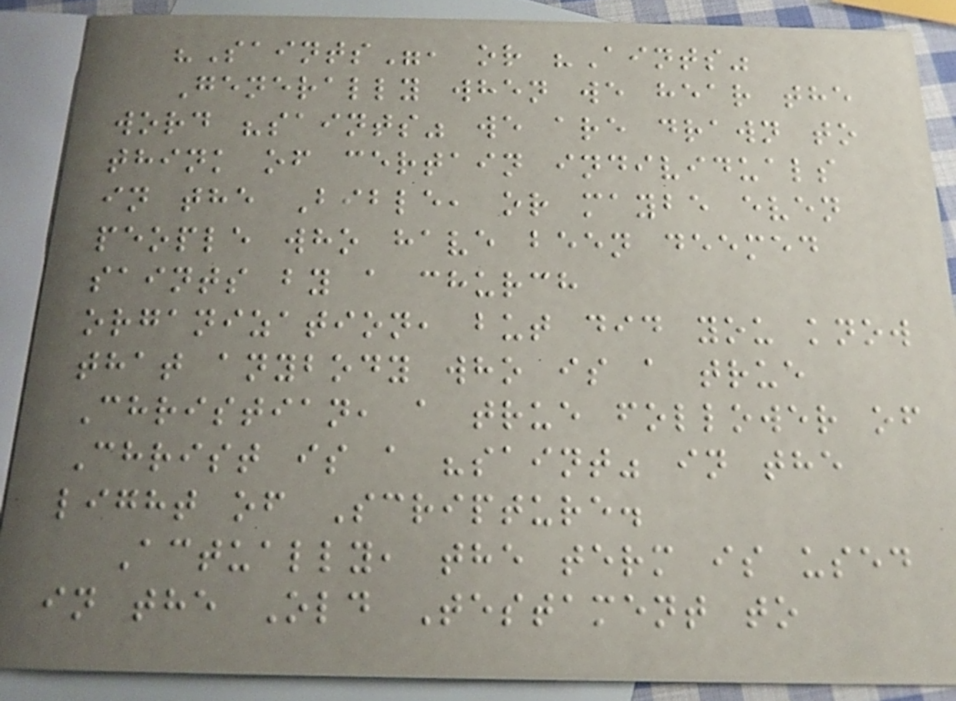"Saints", or "Aints"
Generally when we hear the
word "saints" we are drawn to
think of certain individuals
in the Bible, or maybe even
people who have been deemed
saints by a church
organization, but did you know
that anybody who is a true
Christian, a true follower of
Christ is a "saint" in the
light of Scripture.
Actually, the term is used
in the Old Testament to
